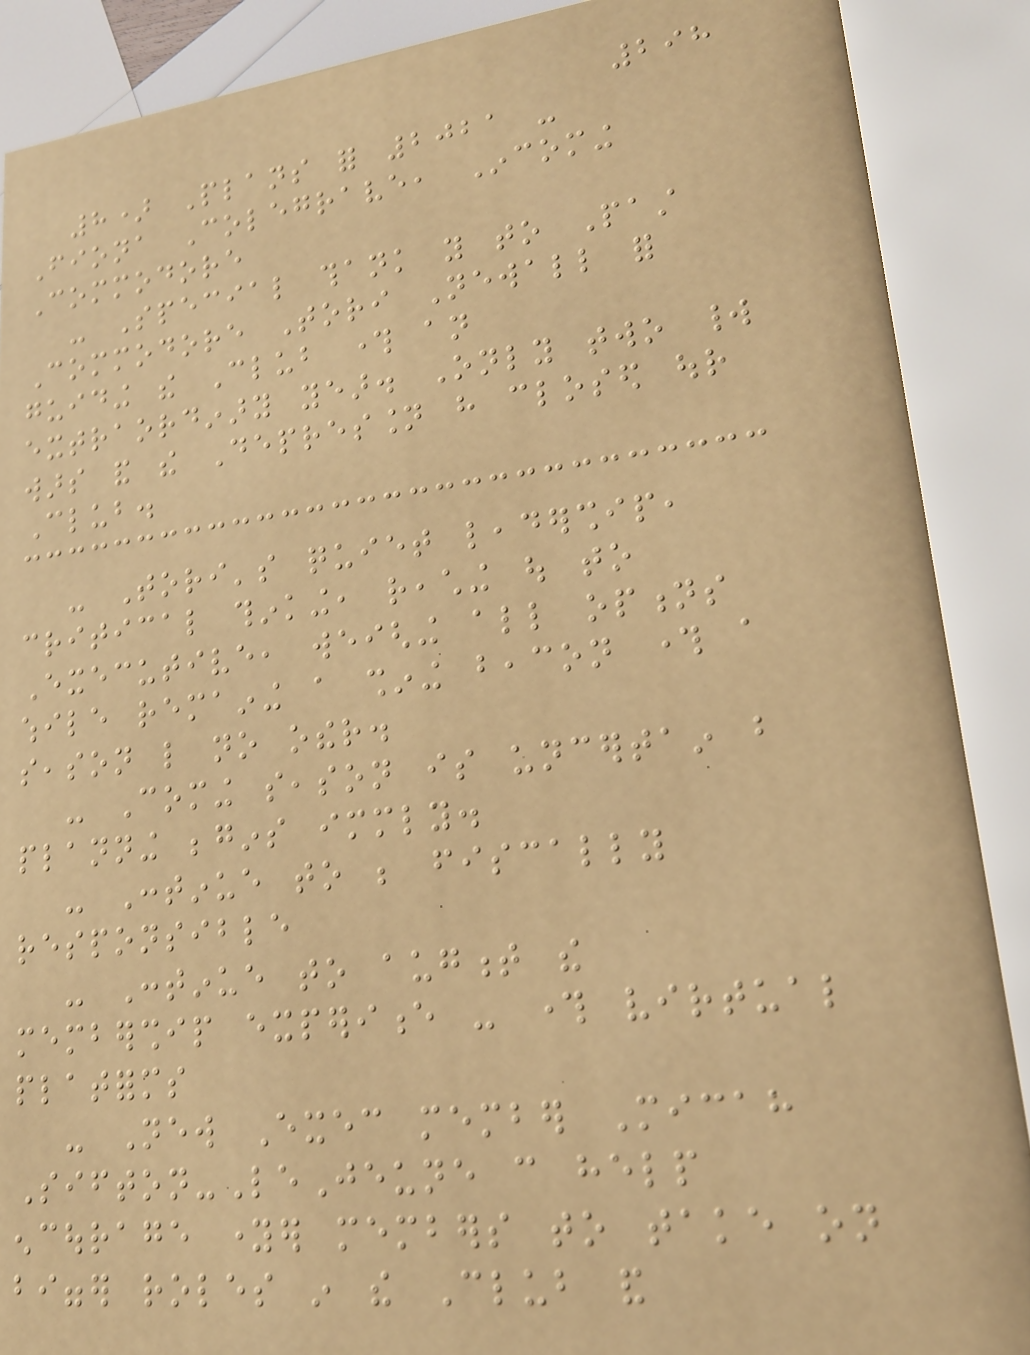298
8) Plans for 2021 -
Fiona Colegrave, Incoming
Commodore
- Special thank you to Past
Commodore Tori Newall for
guiding the Club through an
extraordinary year. Only two world
wars and the Depression have closed our
Club.
- Tori's quiet leadership,
critical thinking, reaching out to
Executive, weighing all options
while remaining a shining beacon through a
season like no other.
- Coming season is uncertain but
planning begins immediately.
- Continue to be fiscally
responsible
- Continue to augment the
membership experience - through virtual
platforms
- New Exec member Micah
Sifton-LeJeune can help
encourage younger members to take on
bigger roles in the Club and
